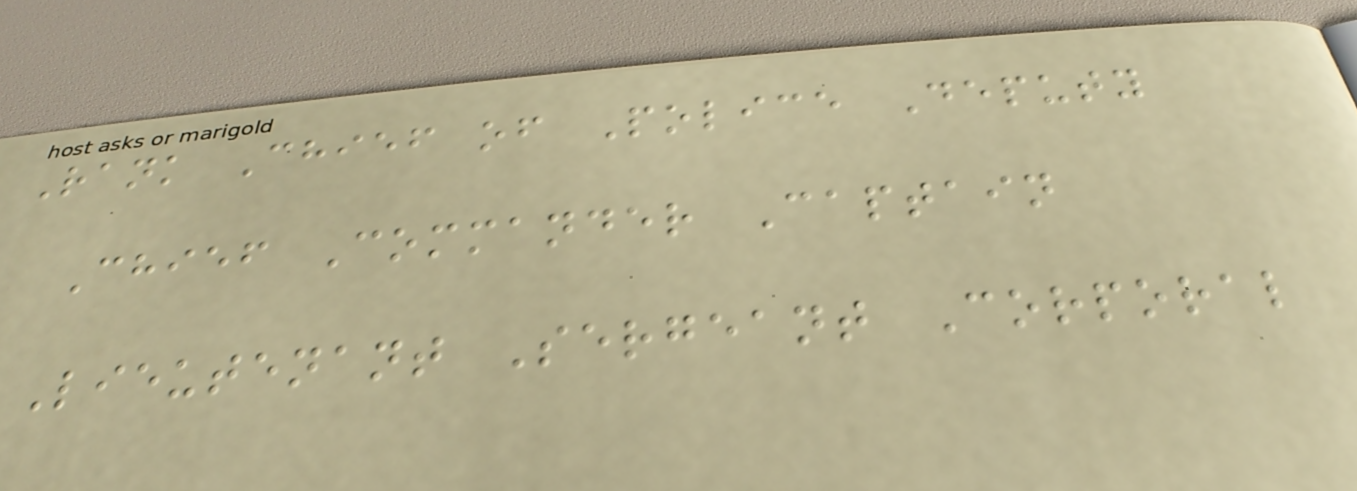Rank Chief of Police Deputy
Chief Commander Captain
Lieutenant Sergeant Corporal
